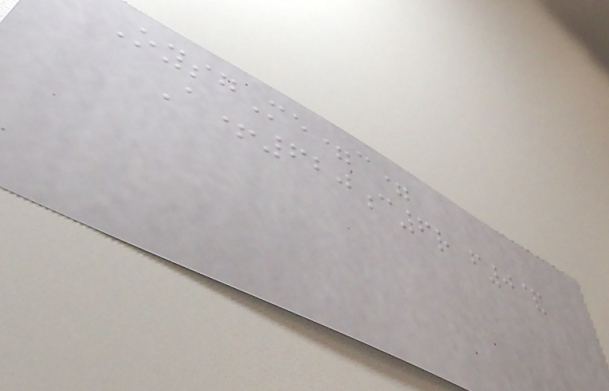OysgMe=c=
A+620c6r f0&
